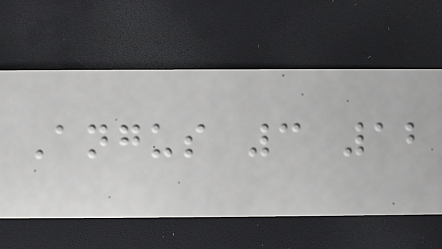Angus 3 12
